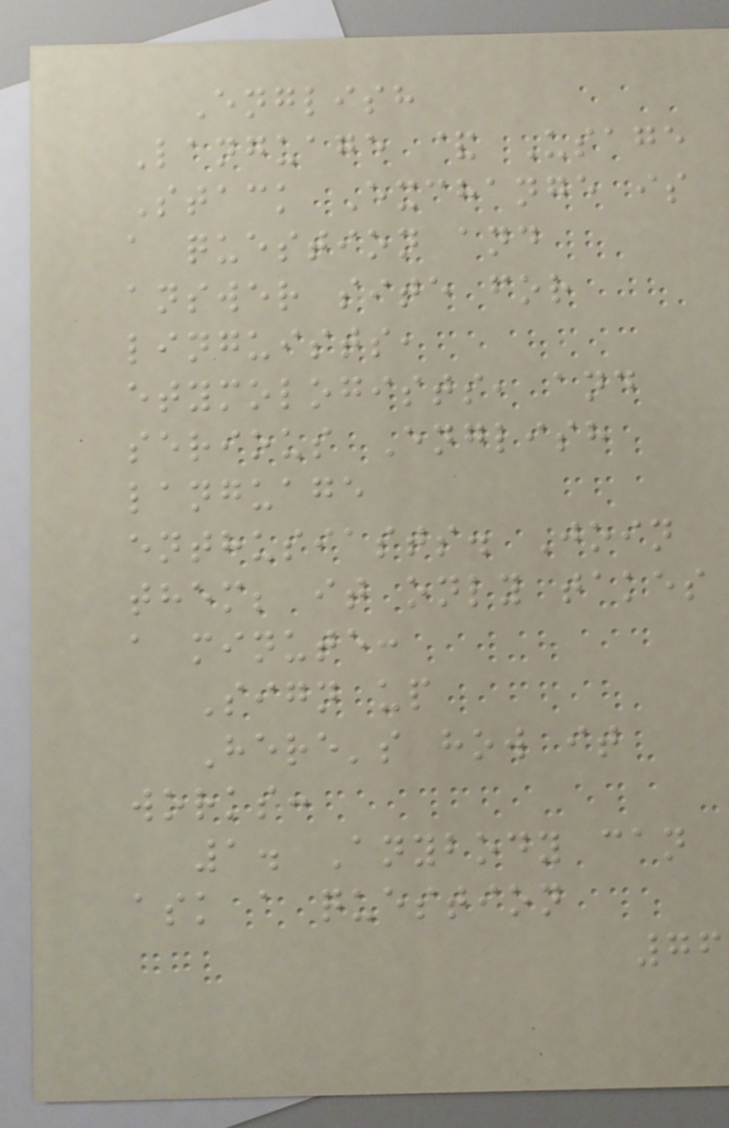English
Language & Usage
Stack Exchange is
a question and
answer site for
linguists,
etymologists, and
serious English
language
enthusiasts. Join
them; it only takes
a minute:
Sign up
Here's how it
works:
1. Anybody can
ask a question
76
